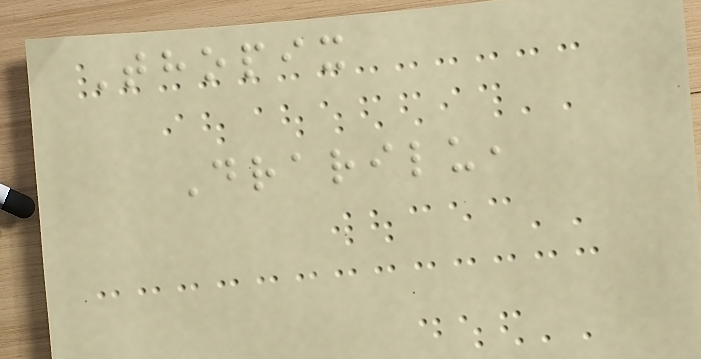Thopix
Drarilu,
